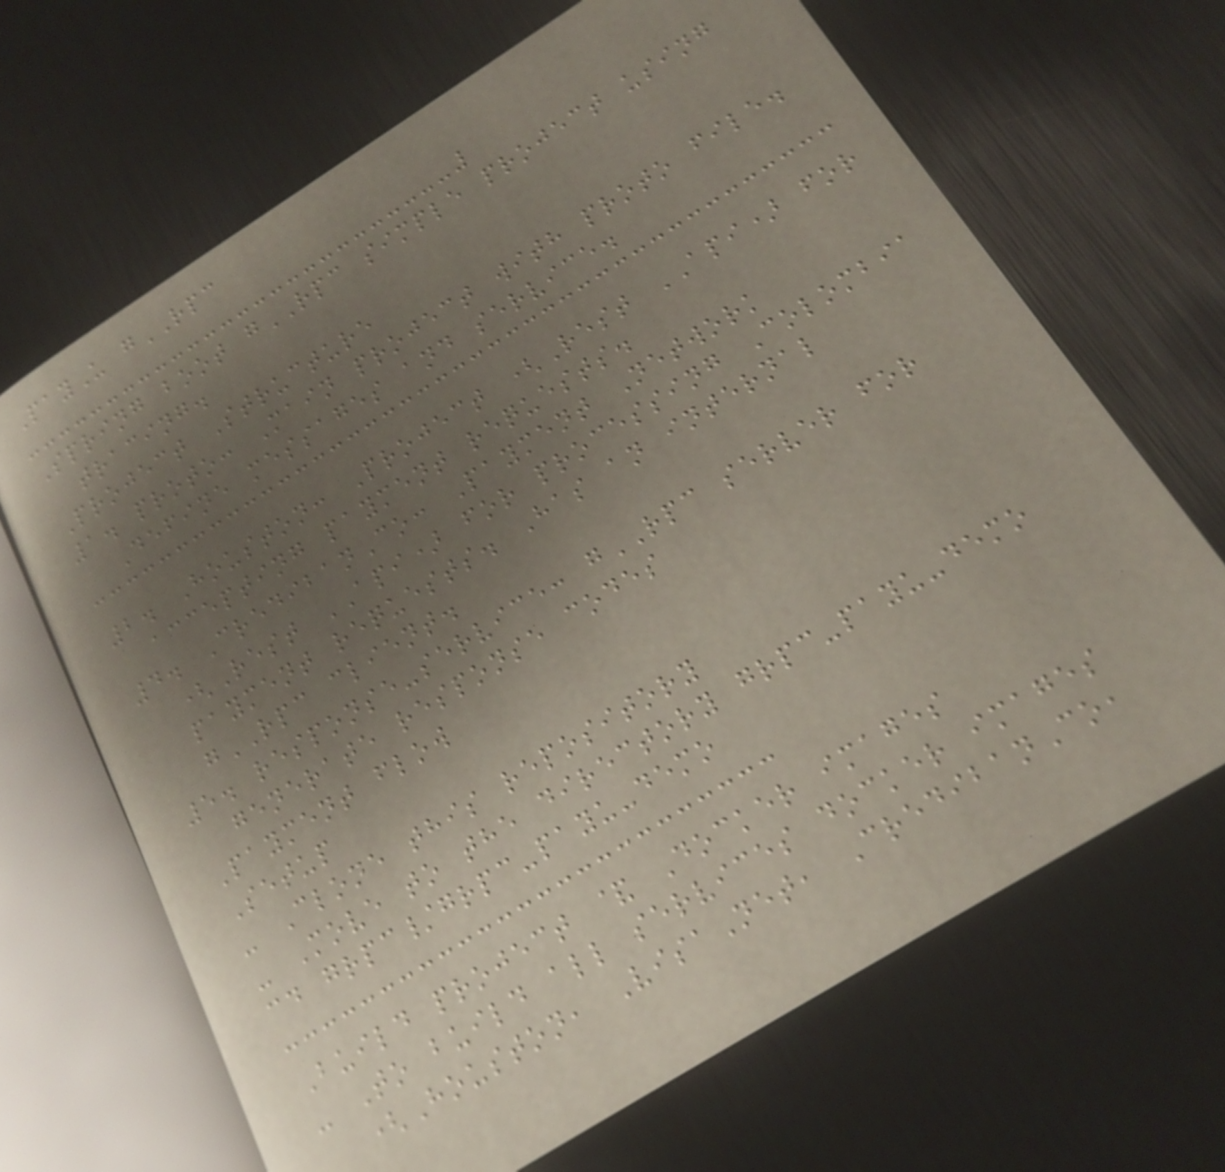PayU gRPC
Spring boot gRPC simple project using
tracing.
Project Structure
1. proto: Main project with proto file.
Define messages and service.
2. Houston: Project (Rest API) for
accepting payment requests.
4. CredibanCo: Payment Network
(Rest API) for processing Colombia
payment requests. Has an internal
gRPC client.
5. response-service: gRPC server for
generate response codes
Payment flow
Setup
- Clone this repository
- Move to the directory grpc-payu-demo
cd grpc/grpc-payu-demo
Build project & Docker images
- To build all services docker images
(Houston, VisaNet, CredibanCo,
